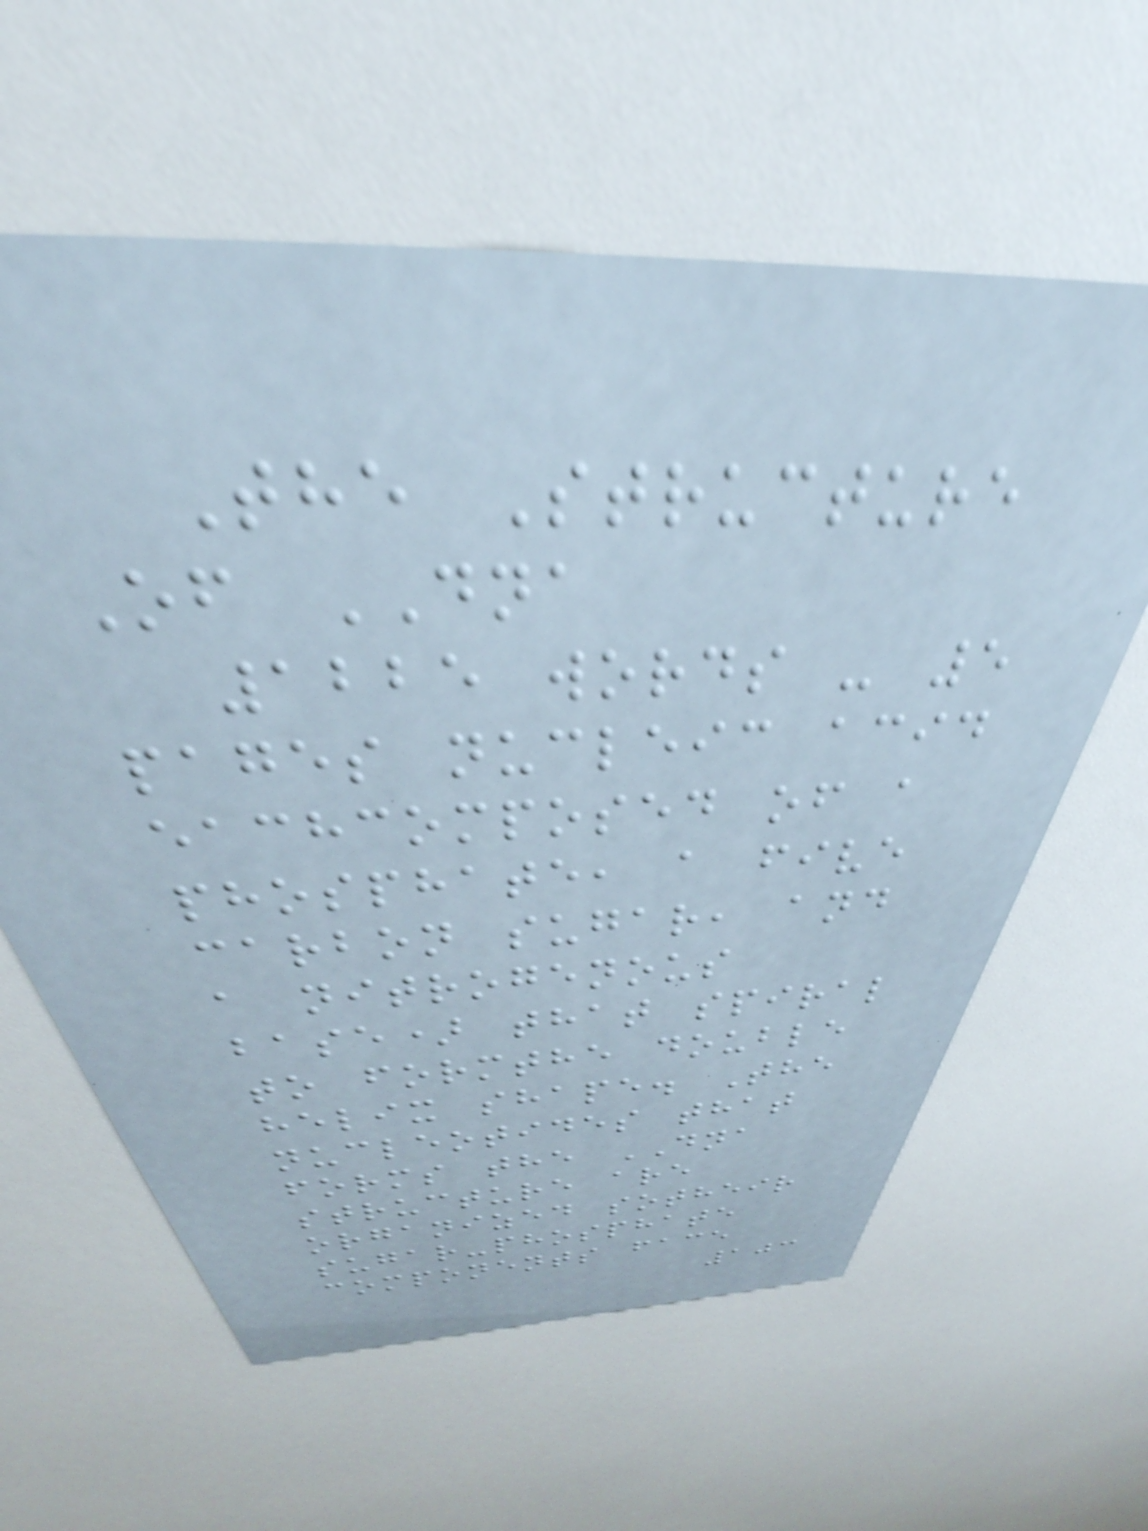The Structure
Of DNA
1225 words - 5
pages nucleic acid
eachcomposed of a
phosphate, a five
carbon sugar, and
a nitrogenous
base) that spiral
to formthe double
helix shape. The
nucleotides that
forms the DNA
structure are
organized sotheir
sugar-phosphate
components face
103
